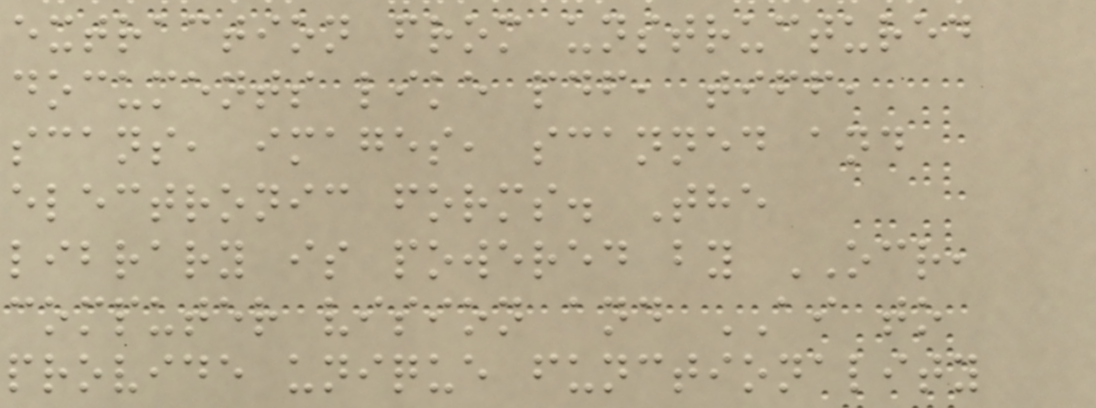extraction from unstructured
documents like pdf, tiff,
scans, images, scanned and
electronic forms. The
library is powered by OCR,
computer vision and AI to
provide unique functionality
